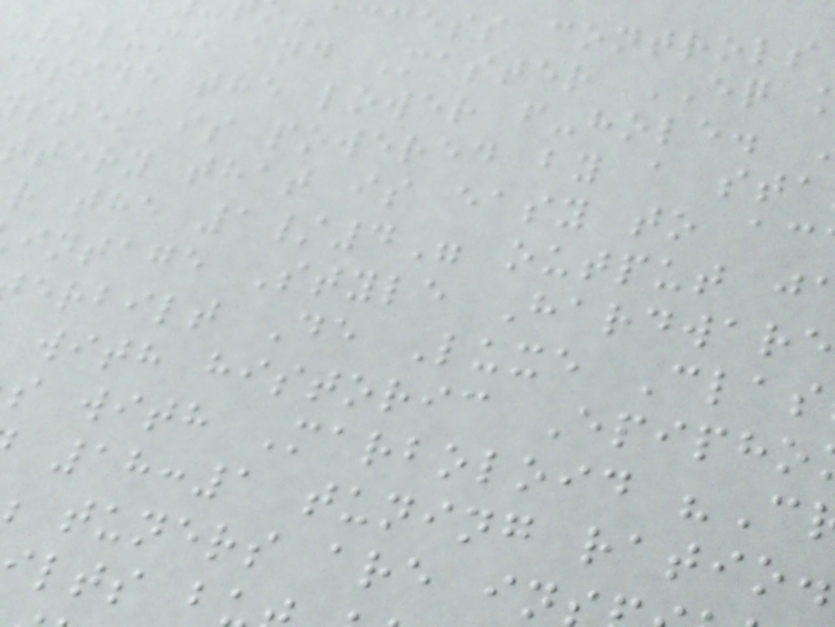access controls
Volume and Master EQ
nside the lower f-hole.
stem is powered by a sta
ttery that is easy to ac
r the 1/4" output j
intage Style Hardware
erbilt De Luxe Clas
with historic Epipho
s with Marboloid "C
18:1 tuning ratio.
tuners are in
